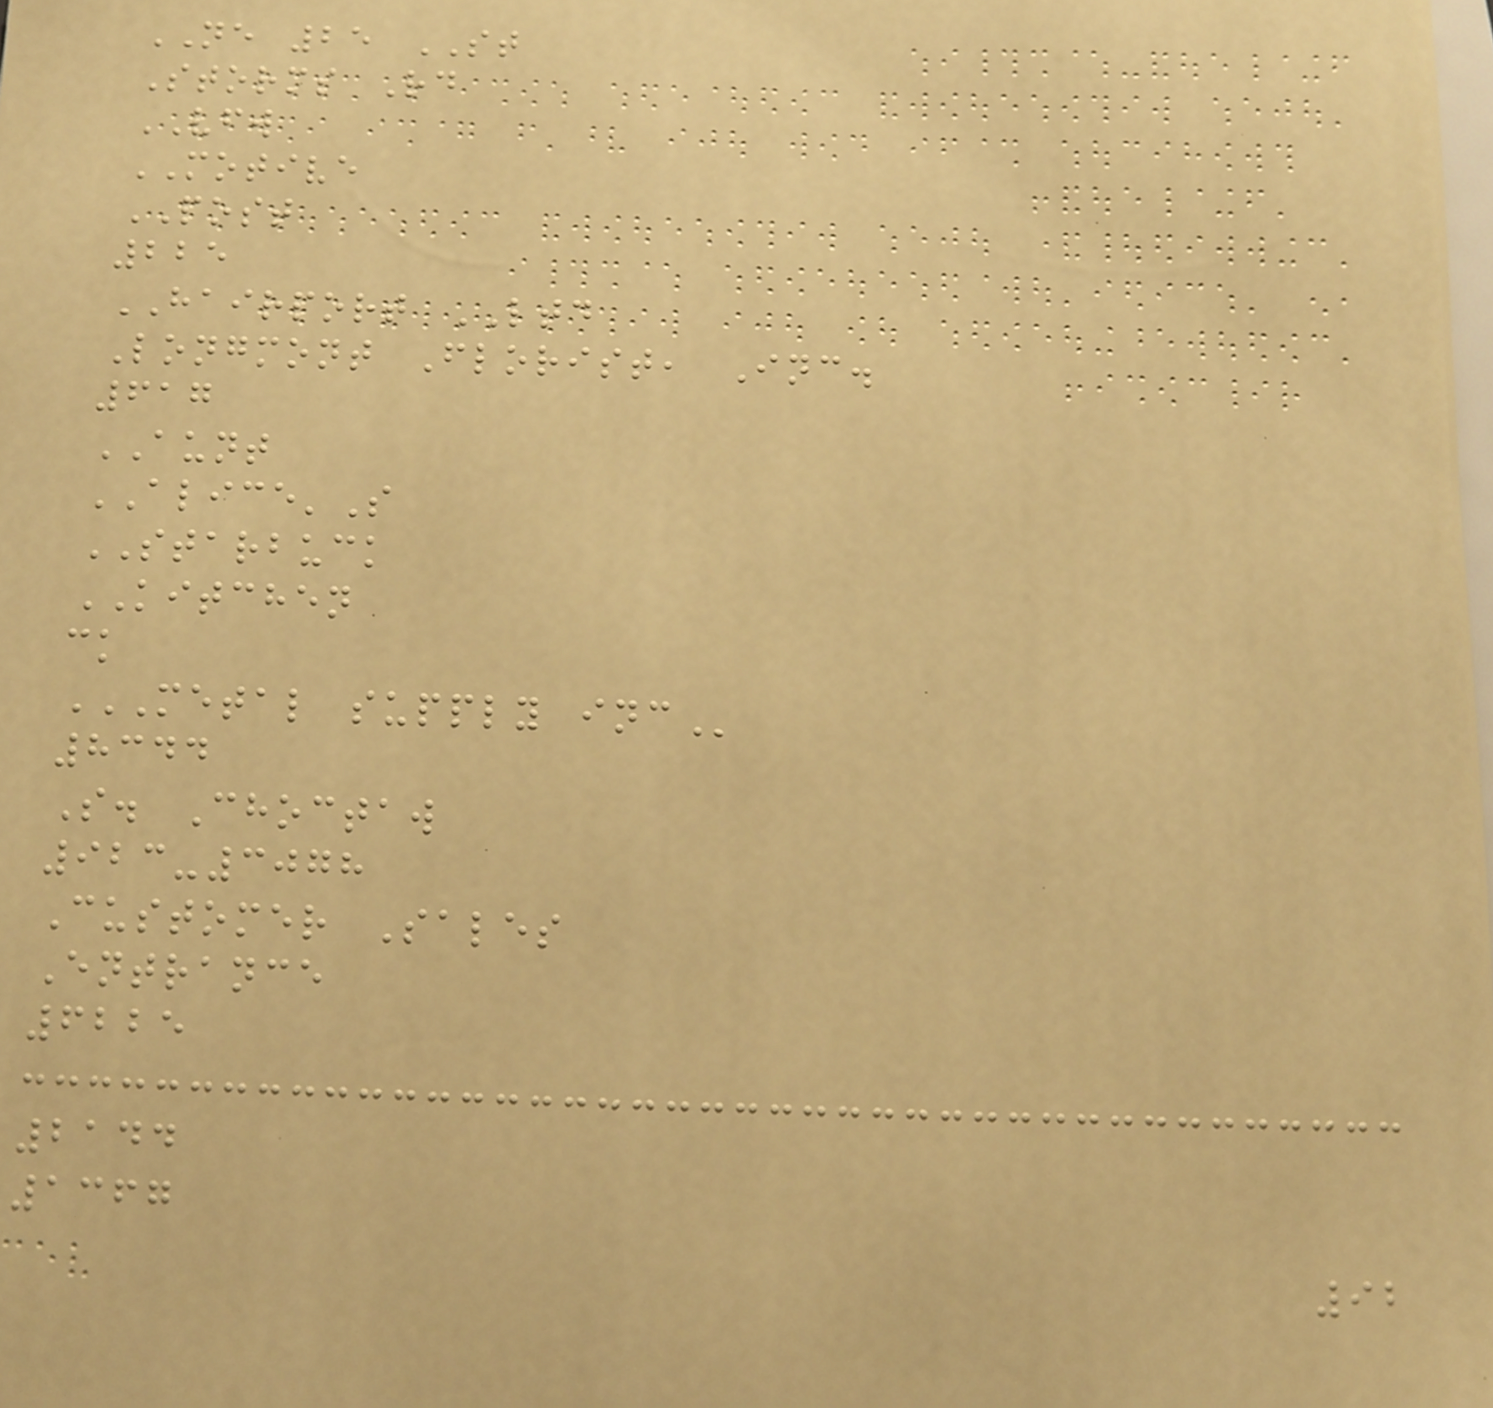NE 25 ST
Storms Rd
VFW
MOTIVE
POST
225
HAIRPORT LTD
Longmont Florist, Inc.
617
AUNT
ALICE'S
STARBUCK
KITCHEN
ck
METAL SUPPLY INC
8344
S. Choctaw
923-3078
Customer Sales
Entrance
6225
2144
1367
92
